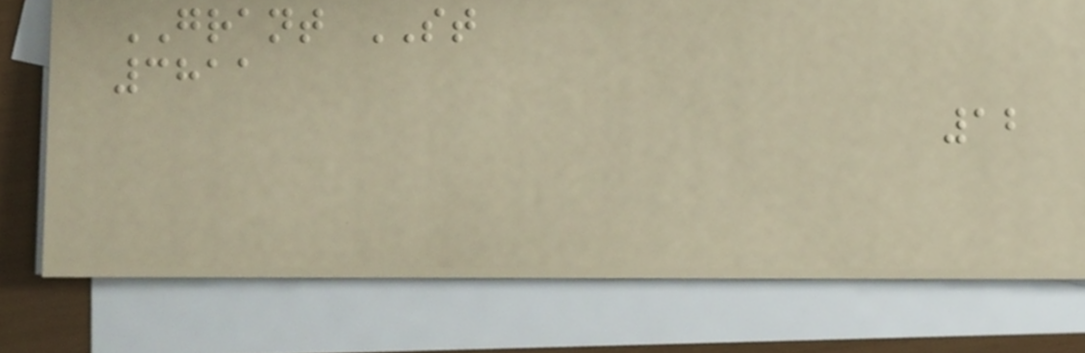GRANT ST
3811
12
